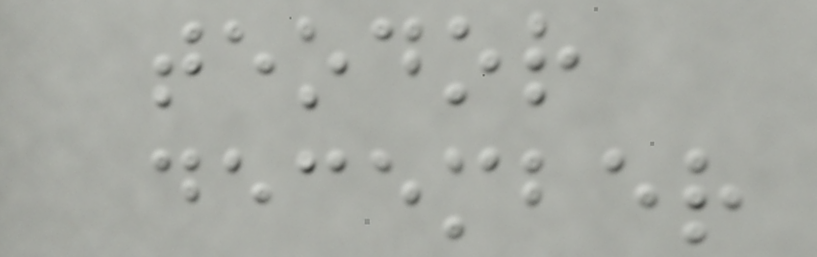teodor
december
